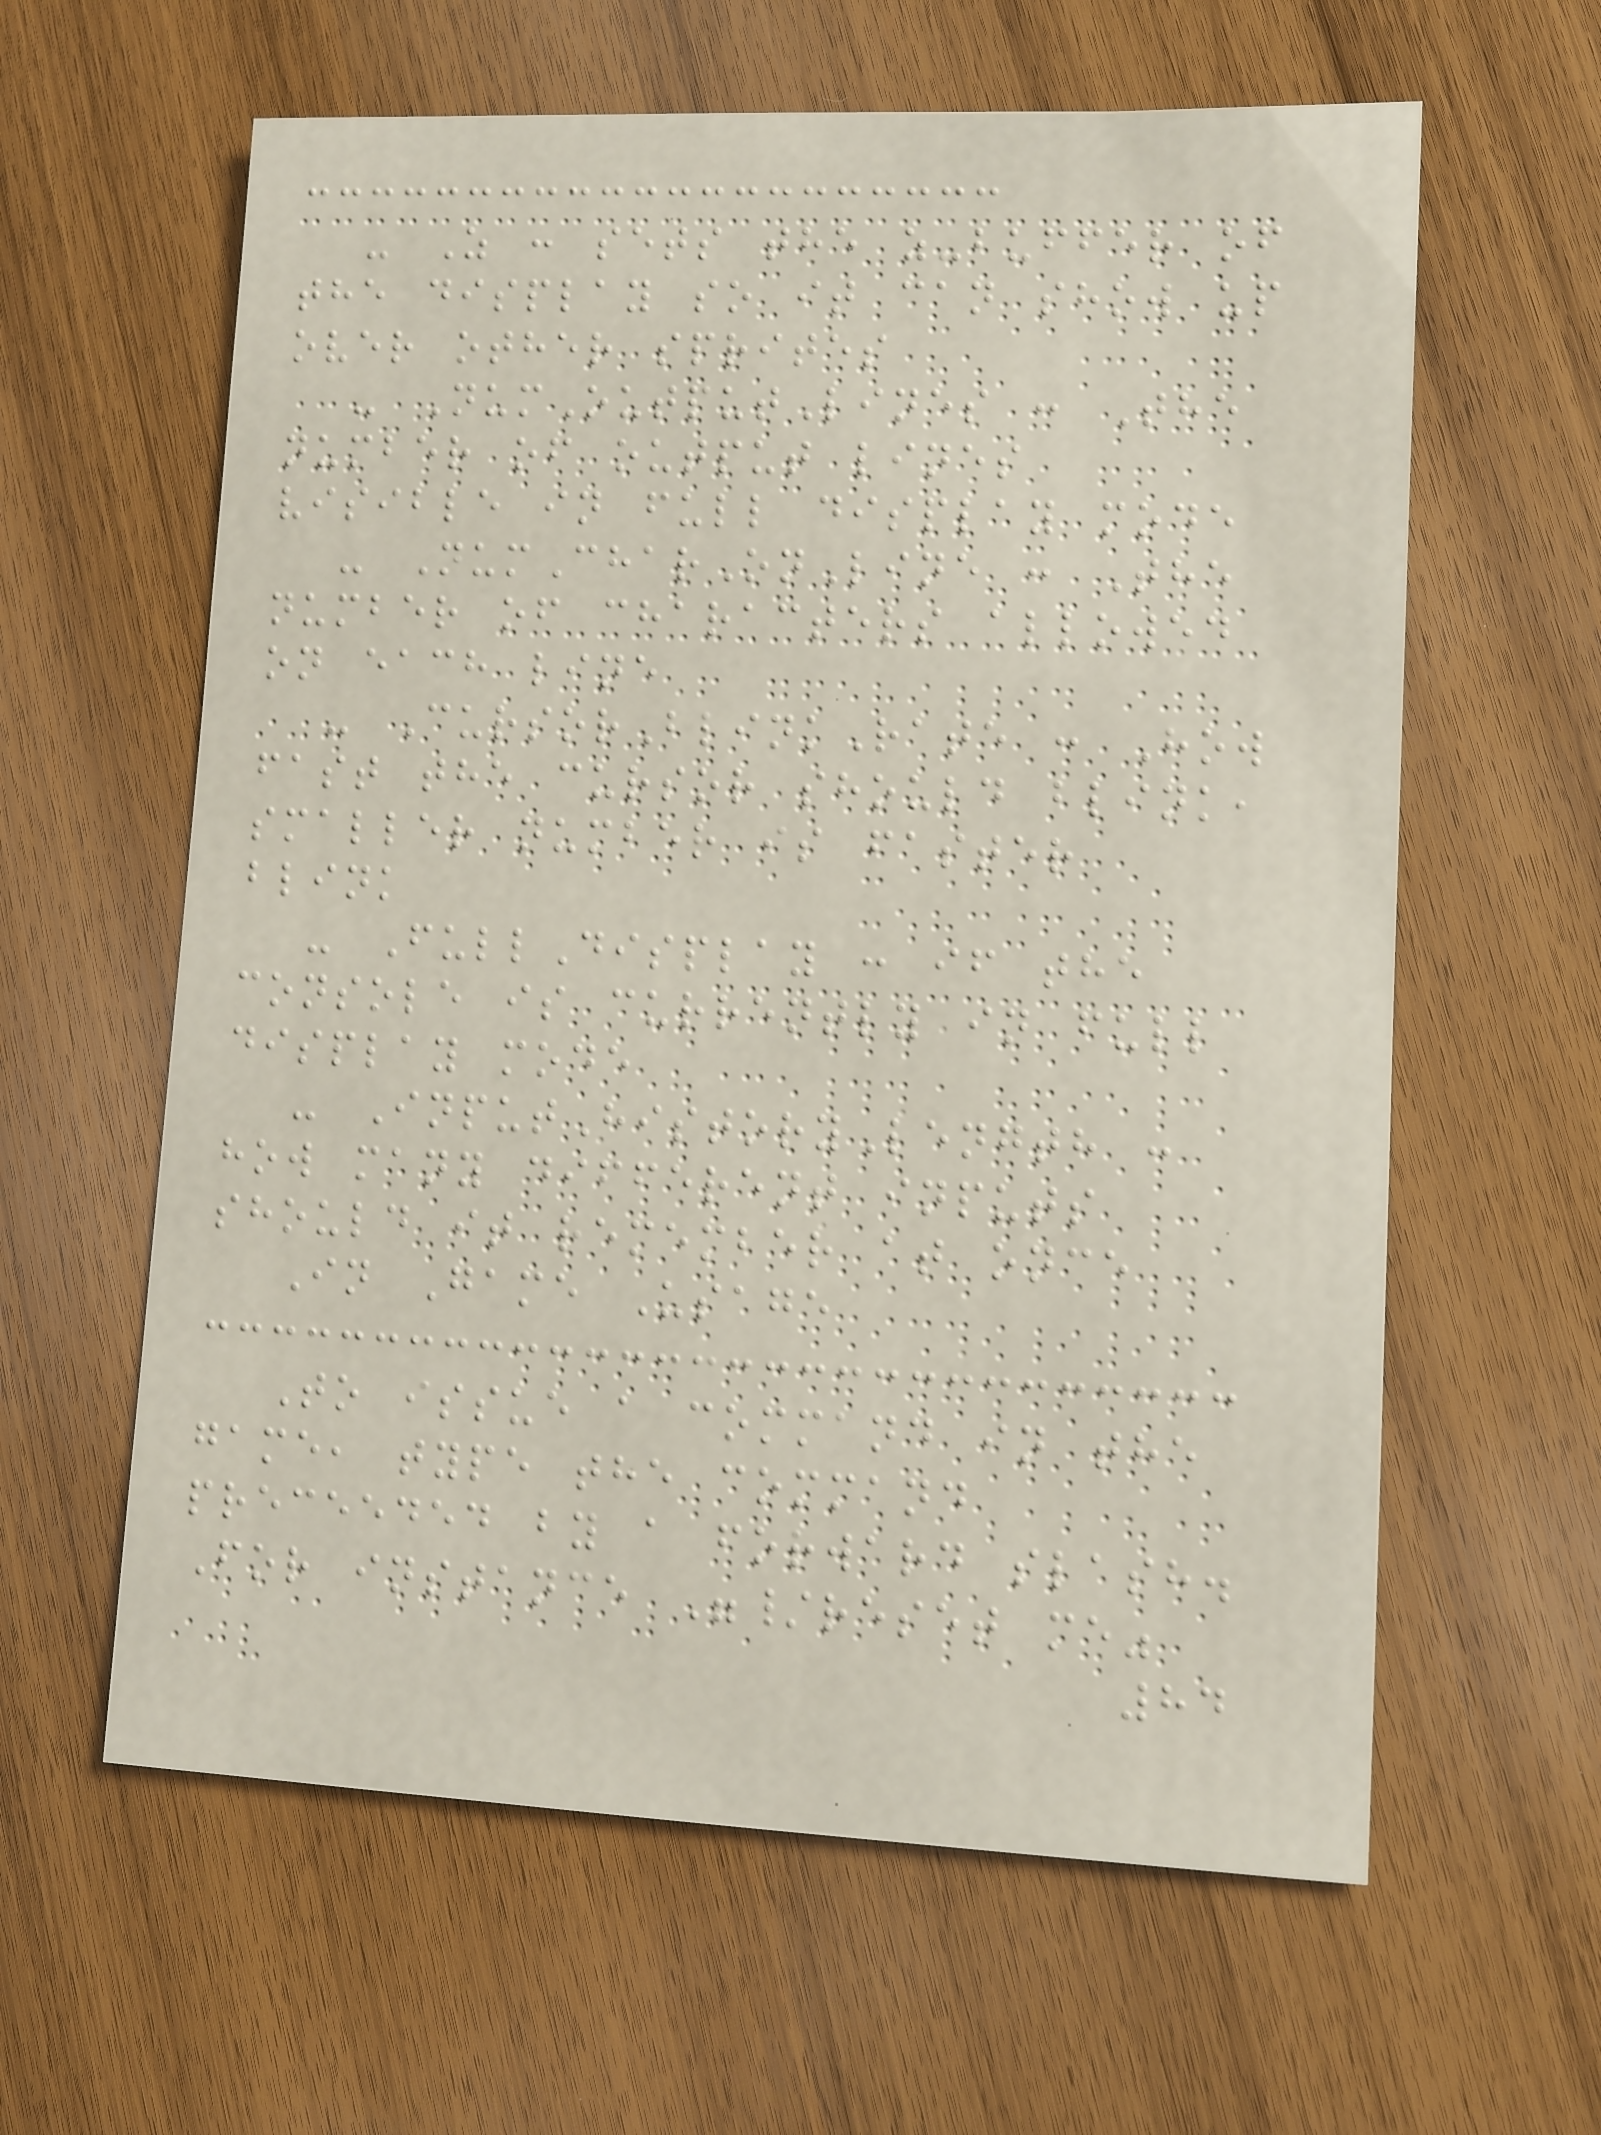- Z : sets the z-buffer of
the display so it can show up
over other sprites
- NumOutputLines : The
number of output lines
visible in full display mode
- NumCharOnLine : The
number of characters allowed
on each line
- CursorBlinkRate : How
fast the cursor should blink,
smaller number is faster
blink
- FullDisplay : if the
console is currently in full
display mode
- InputHistoryLength :
how many different inputs
should it remember at once
In Game Usage
To issue a command in the
game, type the command
preceeded by a forward slash.
For instance "/reset me"
84
